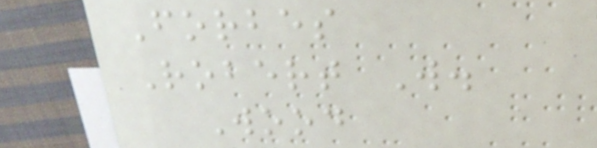Forbes
Robert W.
Wood
